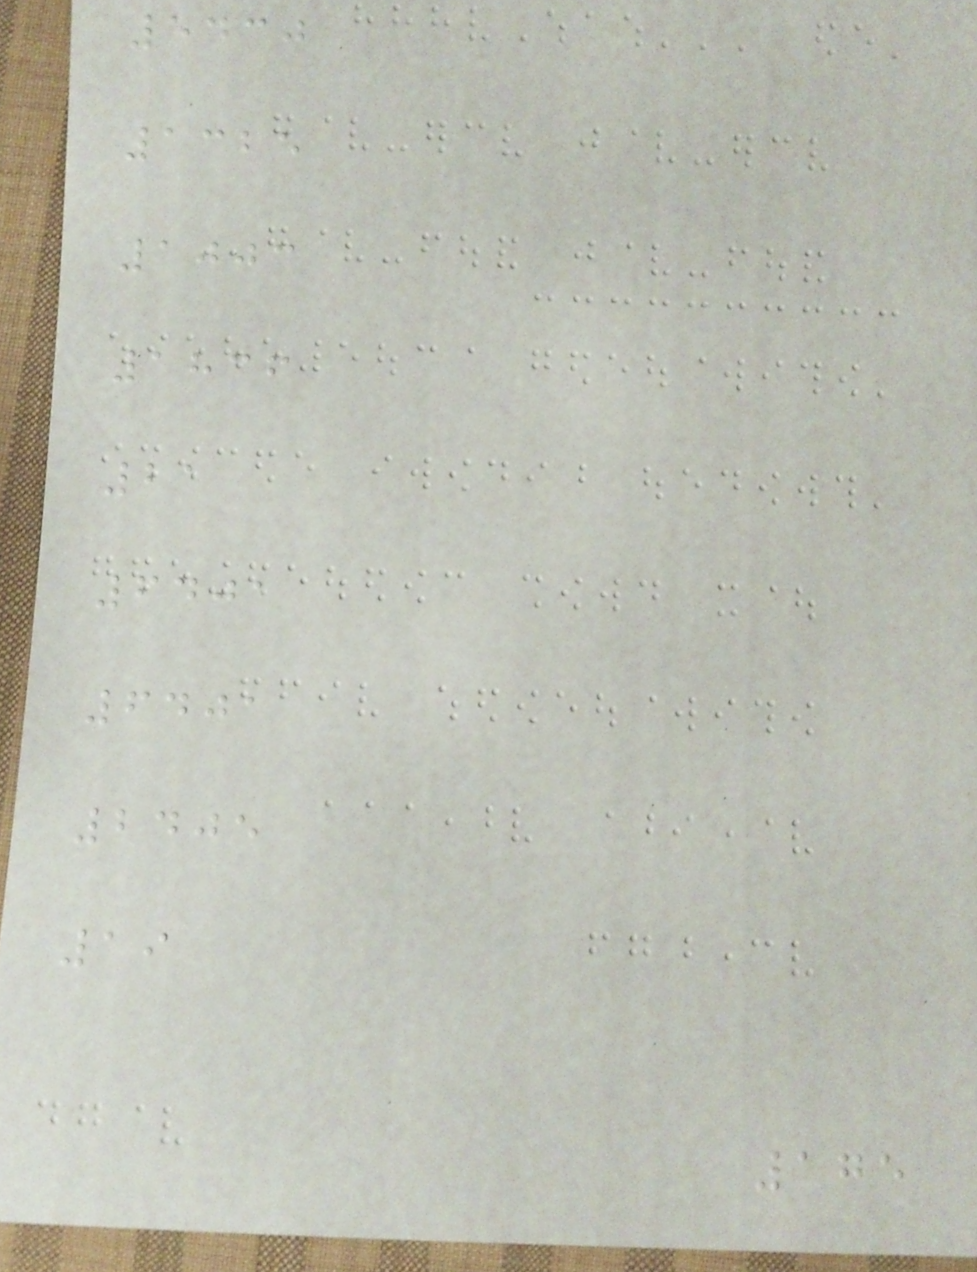5430
1325
1003
1836
21
6401
6401
2405
19
175
